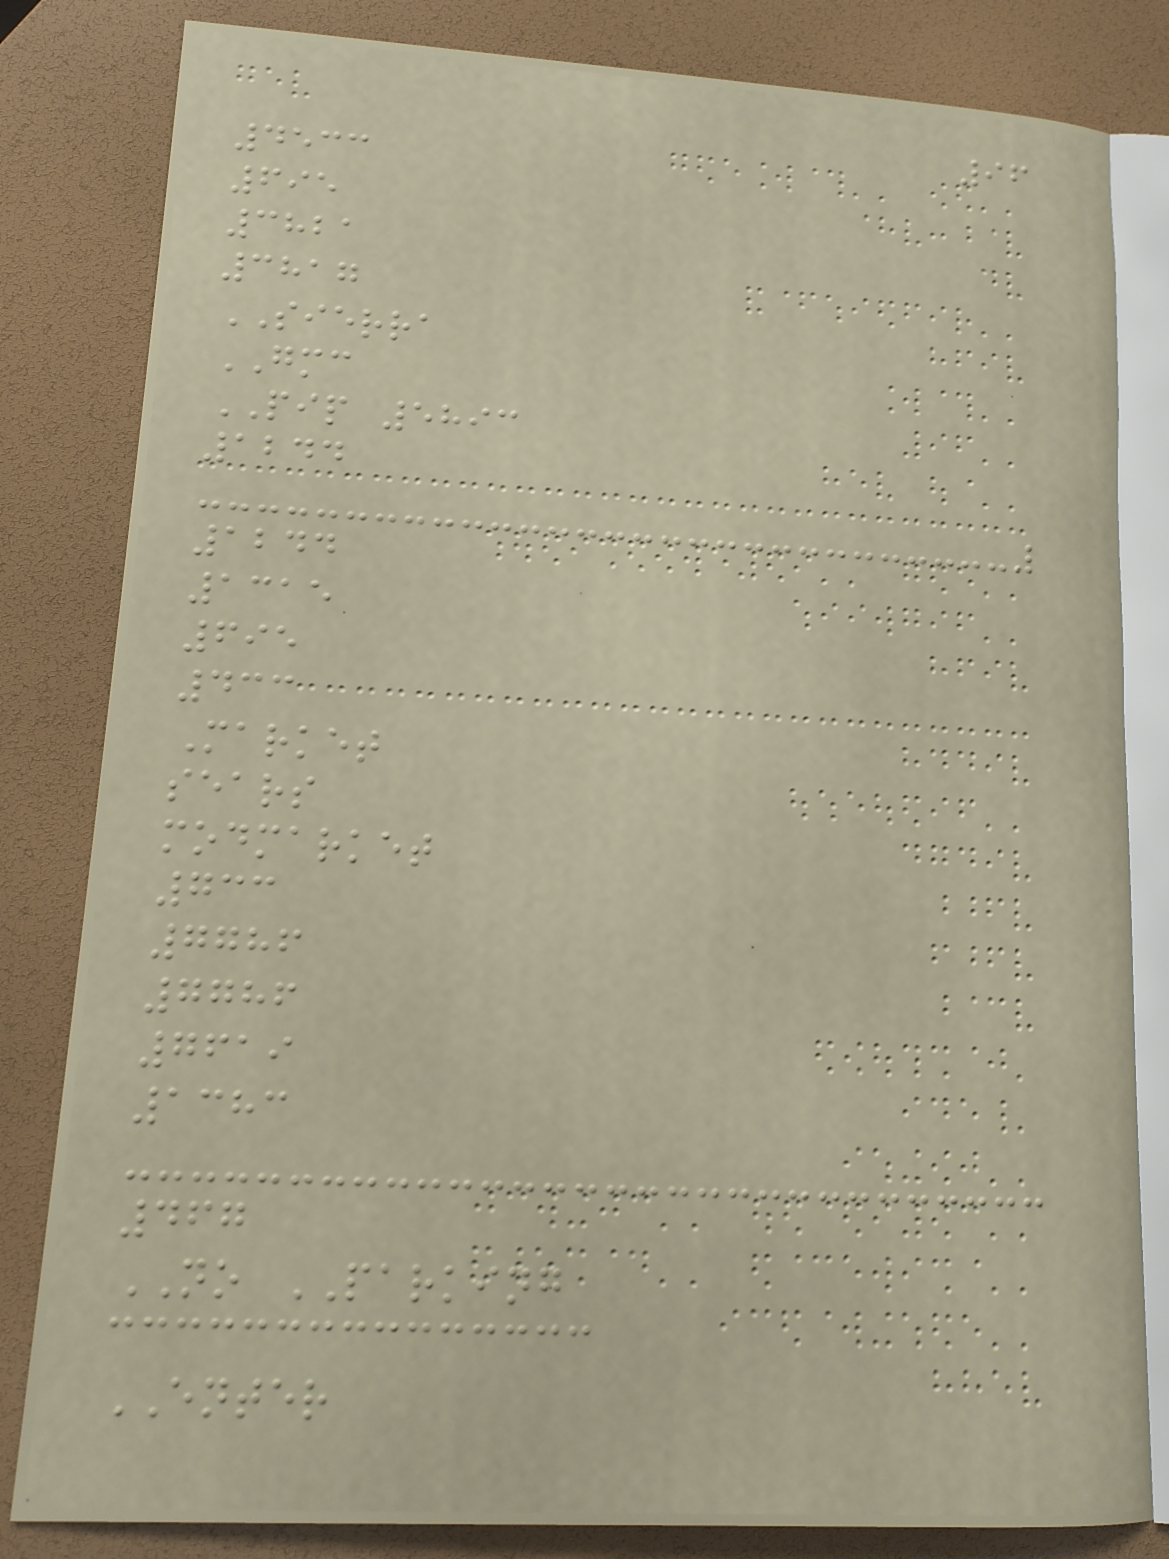96
4533
695
3821
3817
SIERRA
GMC
PIP 5893
1244
1244
1315
695
433
Market
sears
modmarket
733
7786
7786
7619
1383
467
NO PARKING
ENTER
